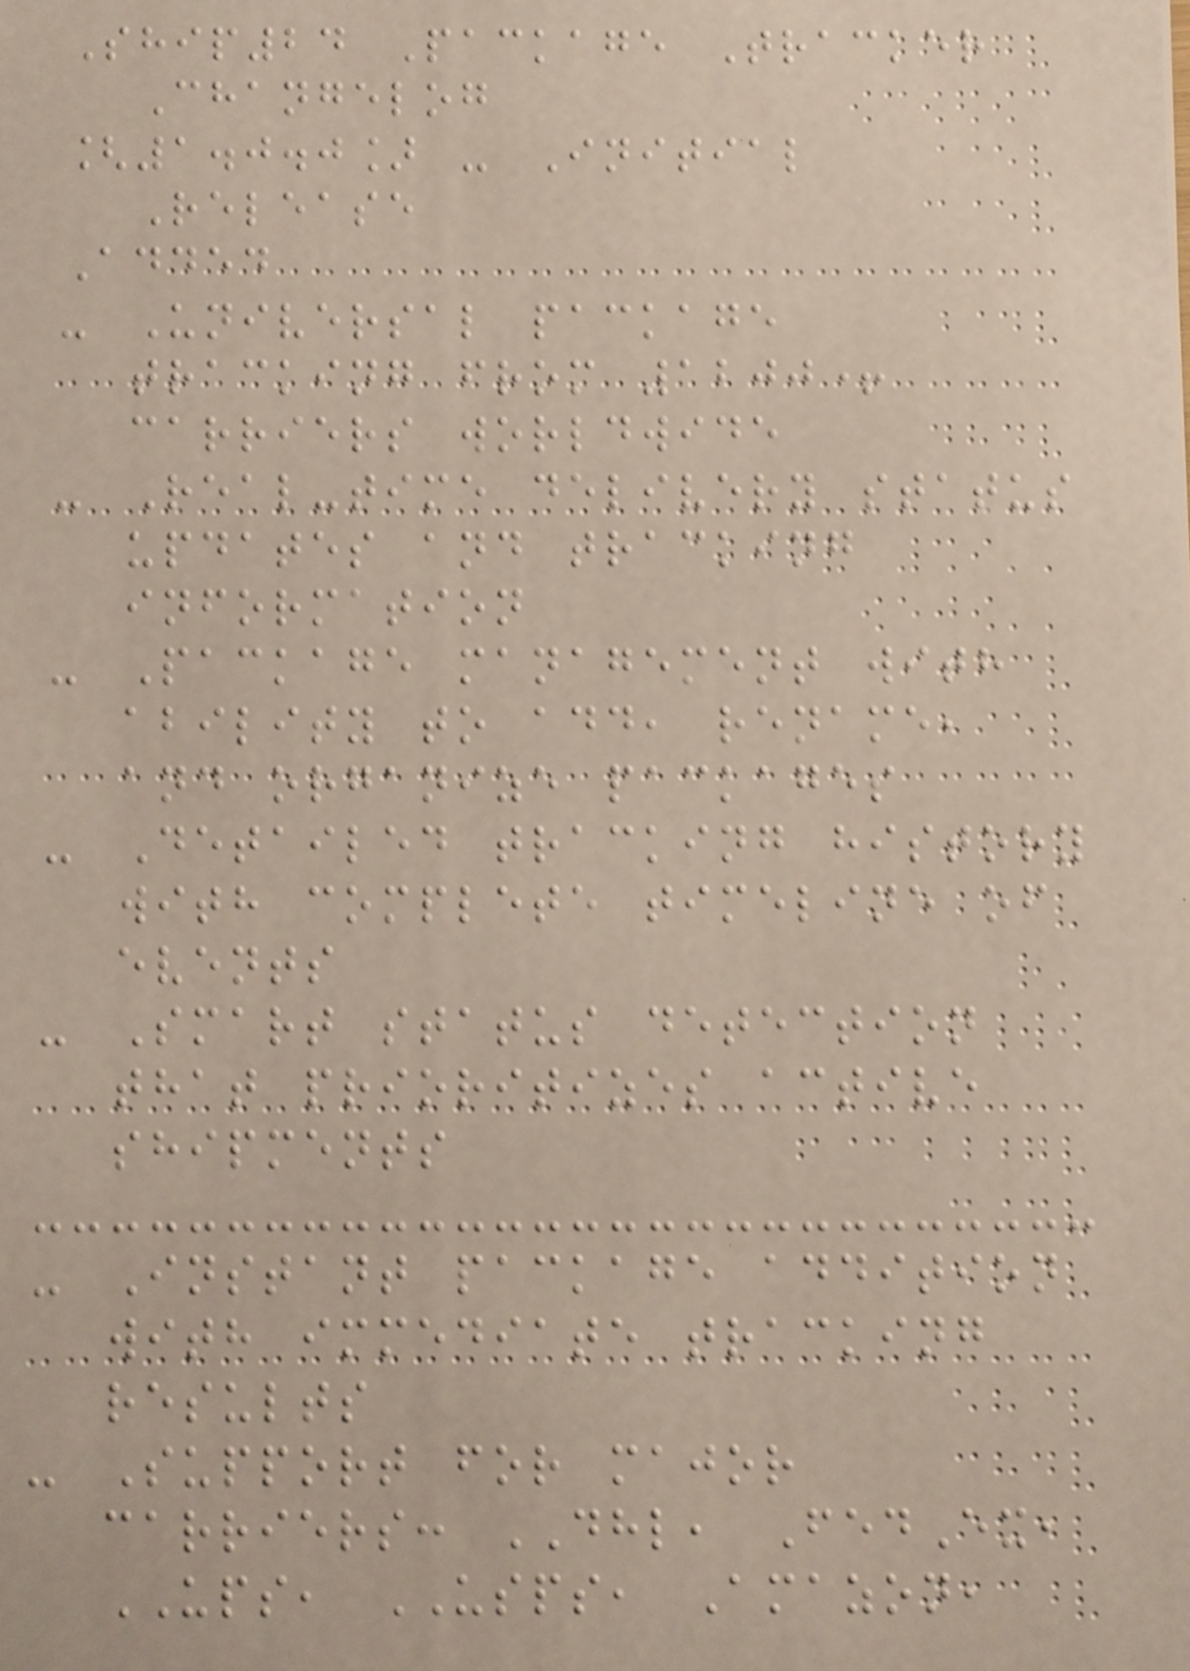Ship24 Package Tracker
Changelog
[1.0.0] - Initial
Release
Added
- Universal package
tracking from 1200+
carriers worldwide
- Real-time delivery status
updates and tracking
information
- Package management with
ability to add, rename,
and organize packages
- Detailed tracking history
with complete timeline of
events
- Smart status detection
that prioritizes active
shipments
- Instant package addition
with immediate tracking
results
- Support for major
carriers: DHL, FedEx,
UPS, USPS, Amazon,
